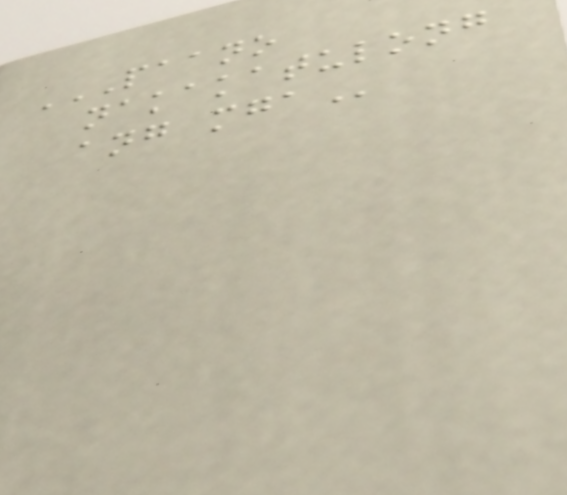PAANO
NAKAKATULONG
ANG MGA
